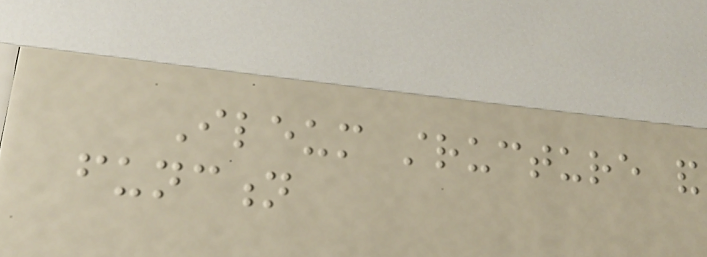Ileum structure and
function
